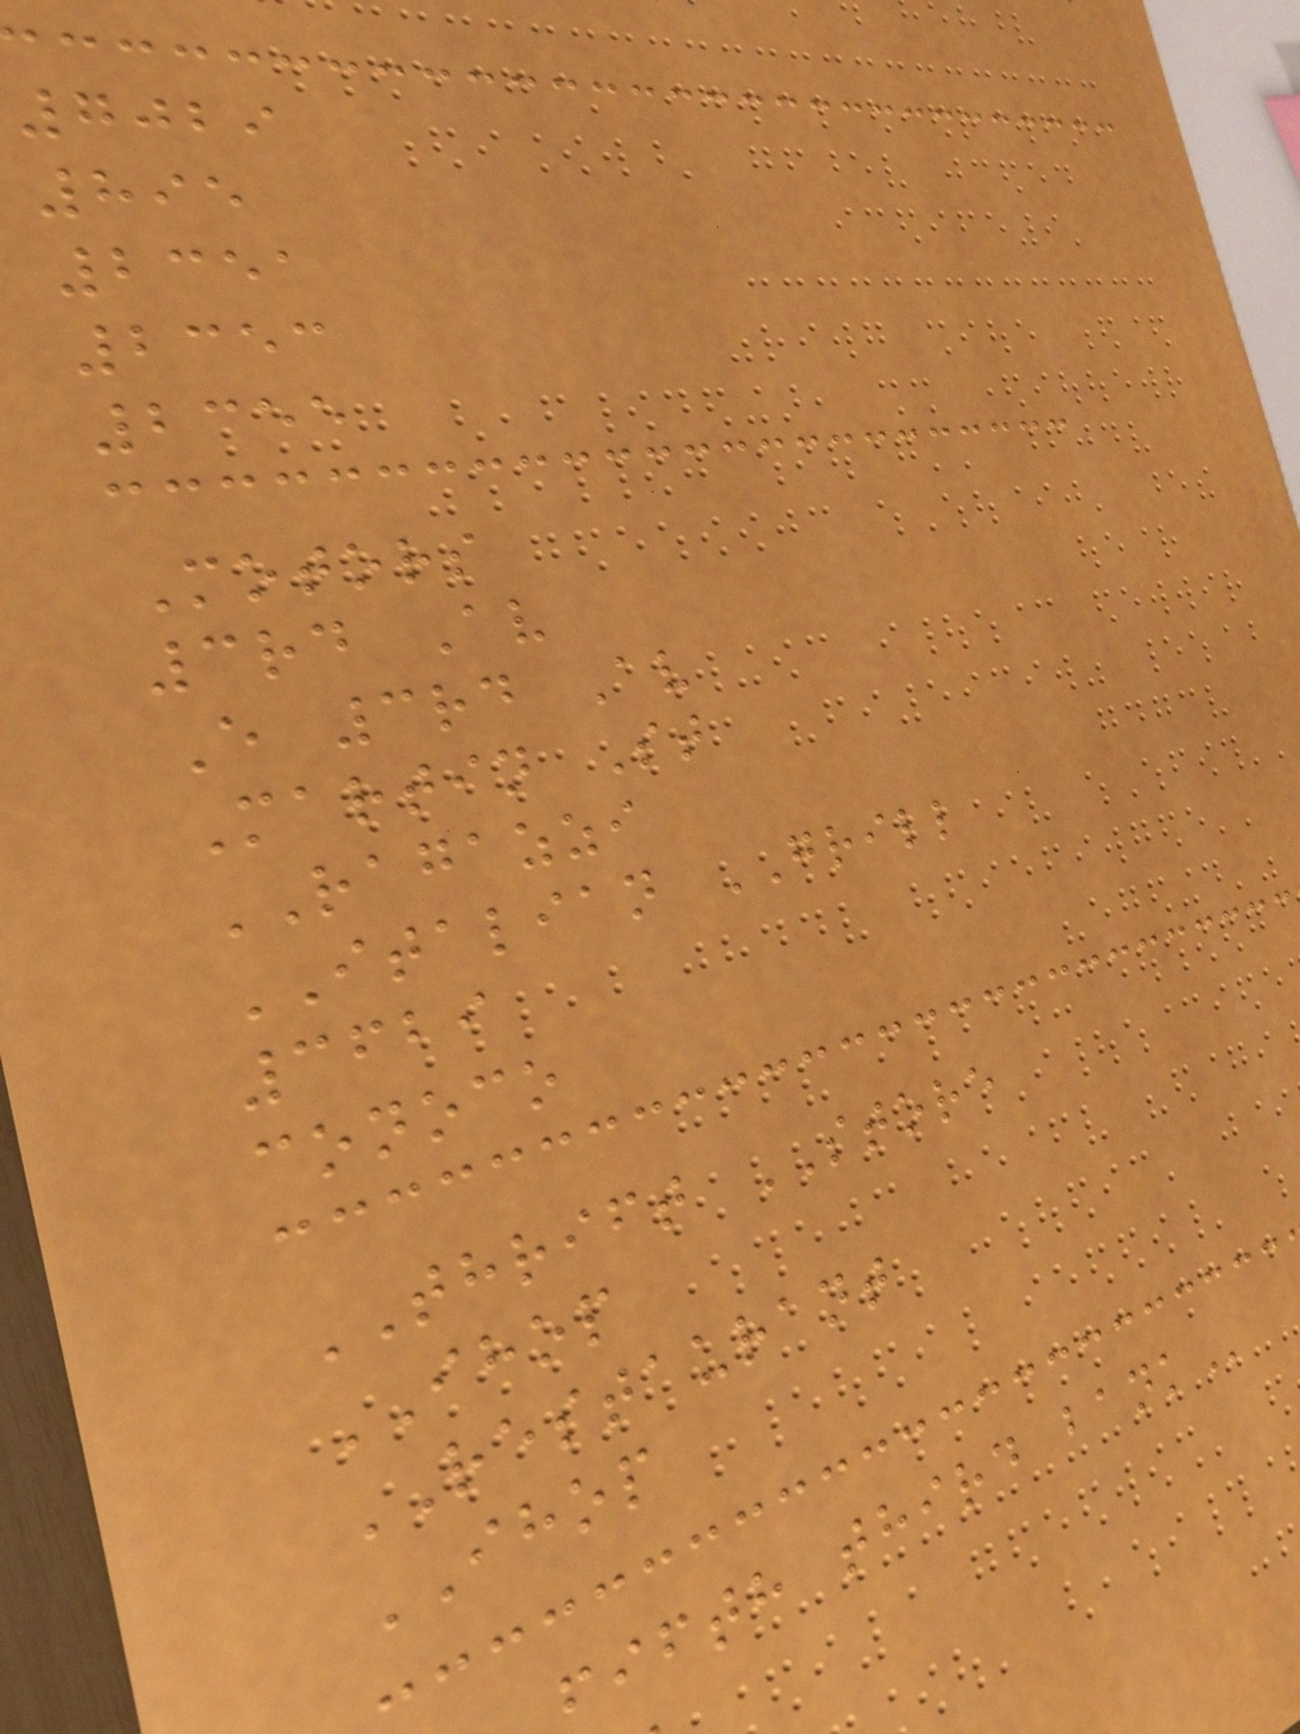7029
895
2351
2353
2355
Motors
3rd Av
E 3rd Av
Martin St
RAGAZZI
ITALIAN GRILL
3629
conoco
THRIFT STORE
IHOP
RESTAURANT
IHOP
ifth third
